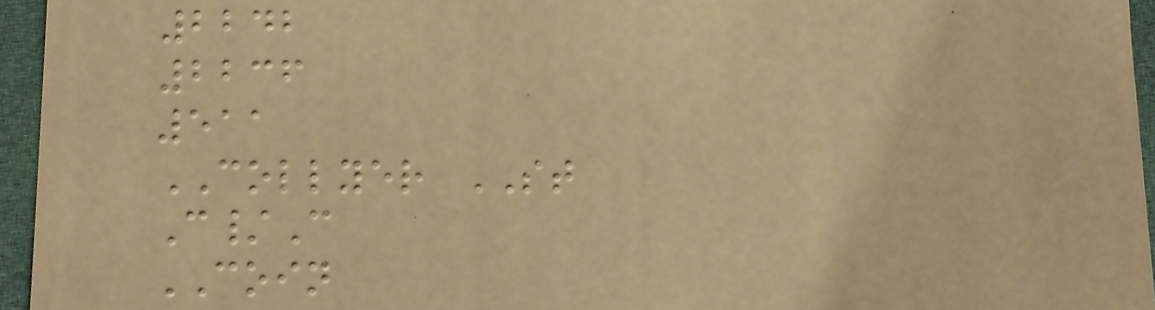2242
2236
511
COLLYER ST
C/C
COIN
